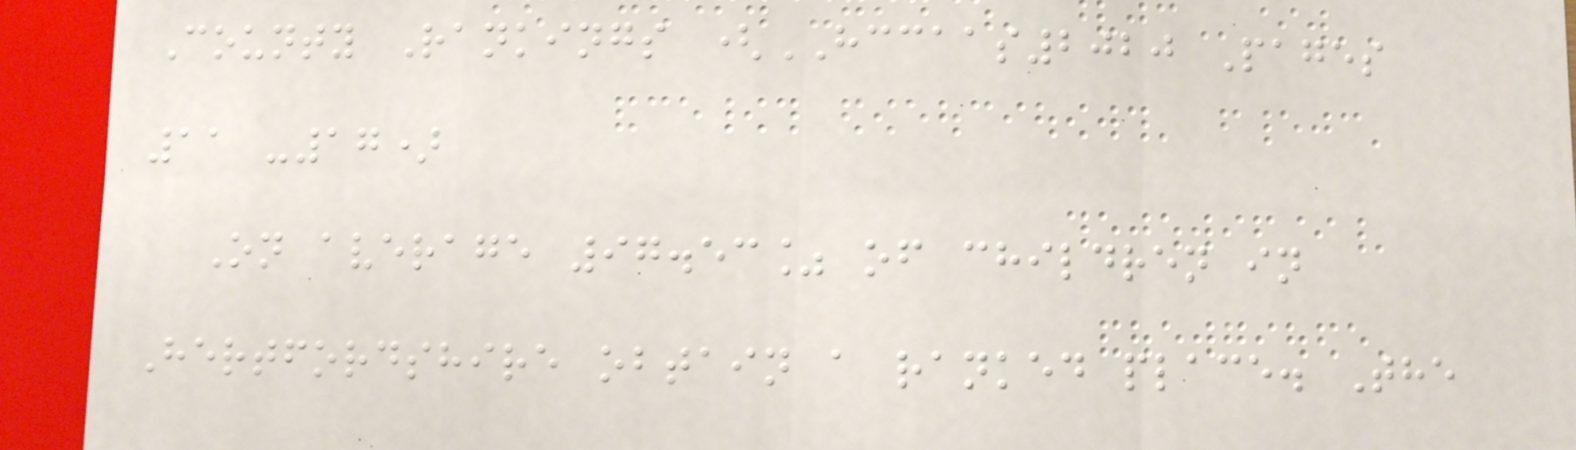County Rankings (HCCAAS2020 Pages
11 -17)
On average 97.53% of children in
Hertfordshire obtain a ranked place. The
